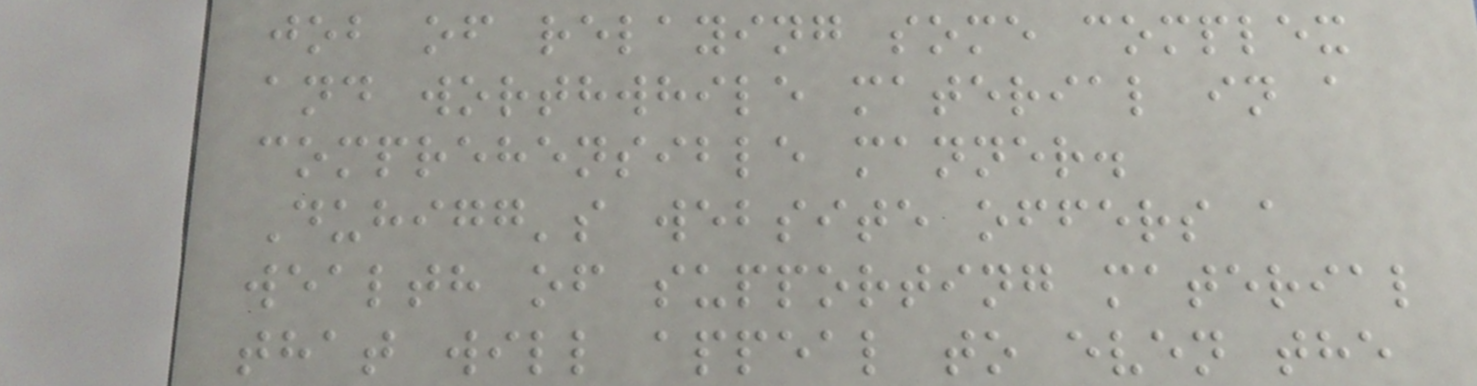job of relaying some complex
and worthwhile material in a
comprehensible manner.
Duhigg's website offers a
wealth of supporting material
that will appeal to even the
